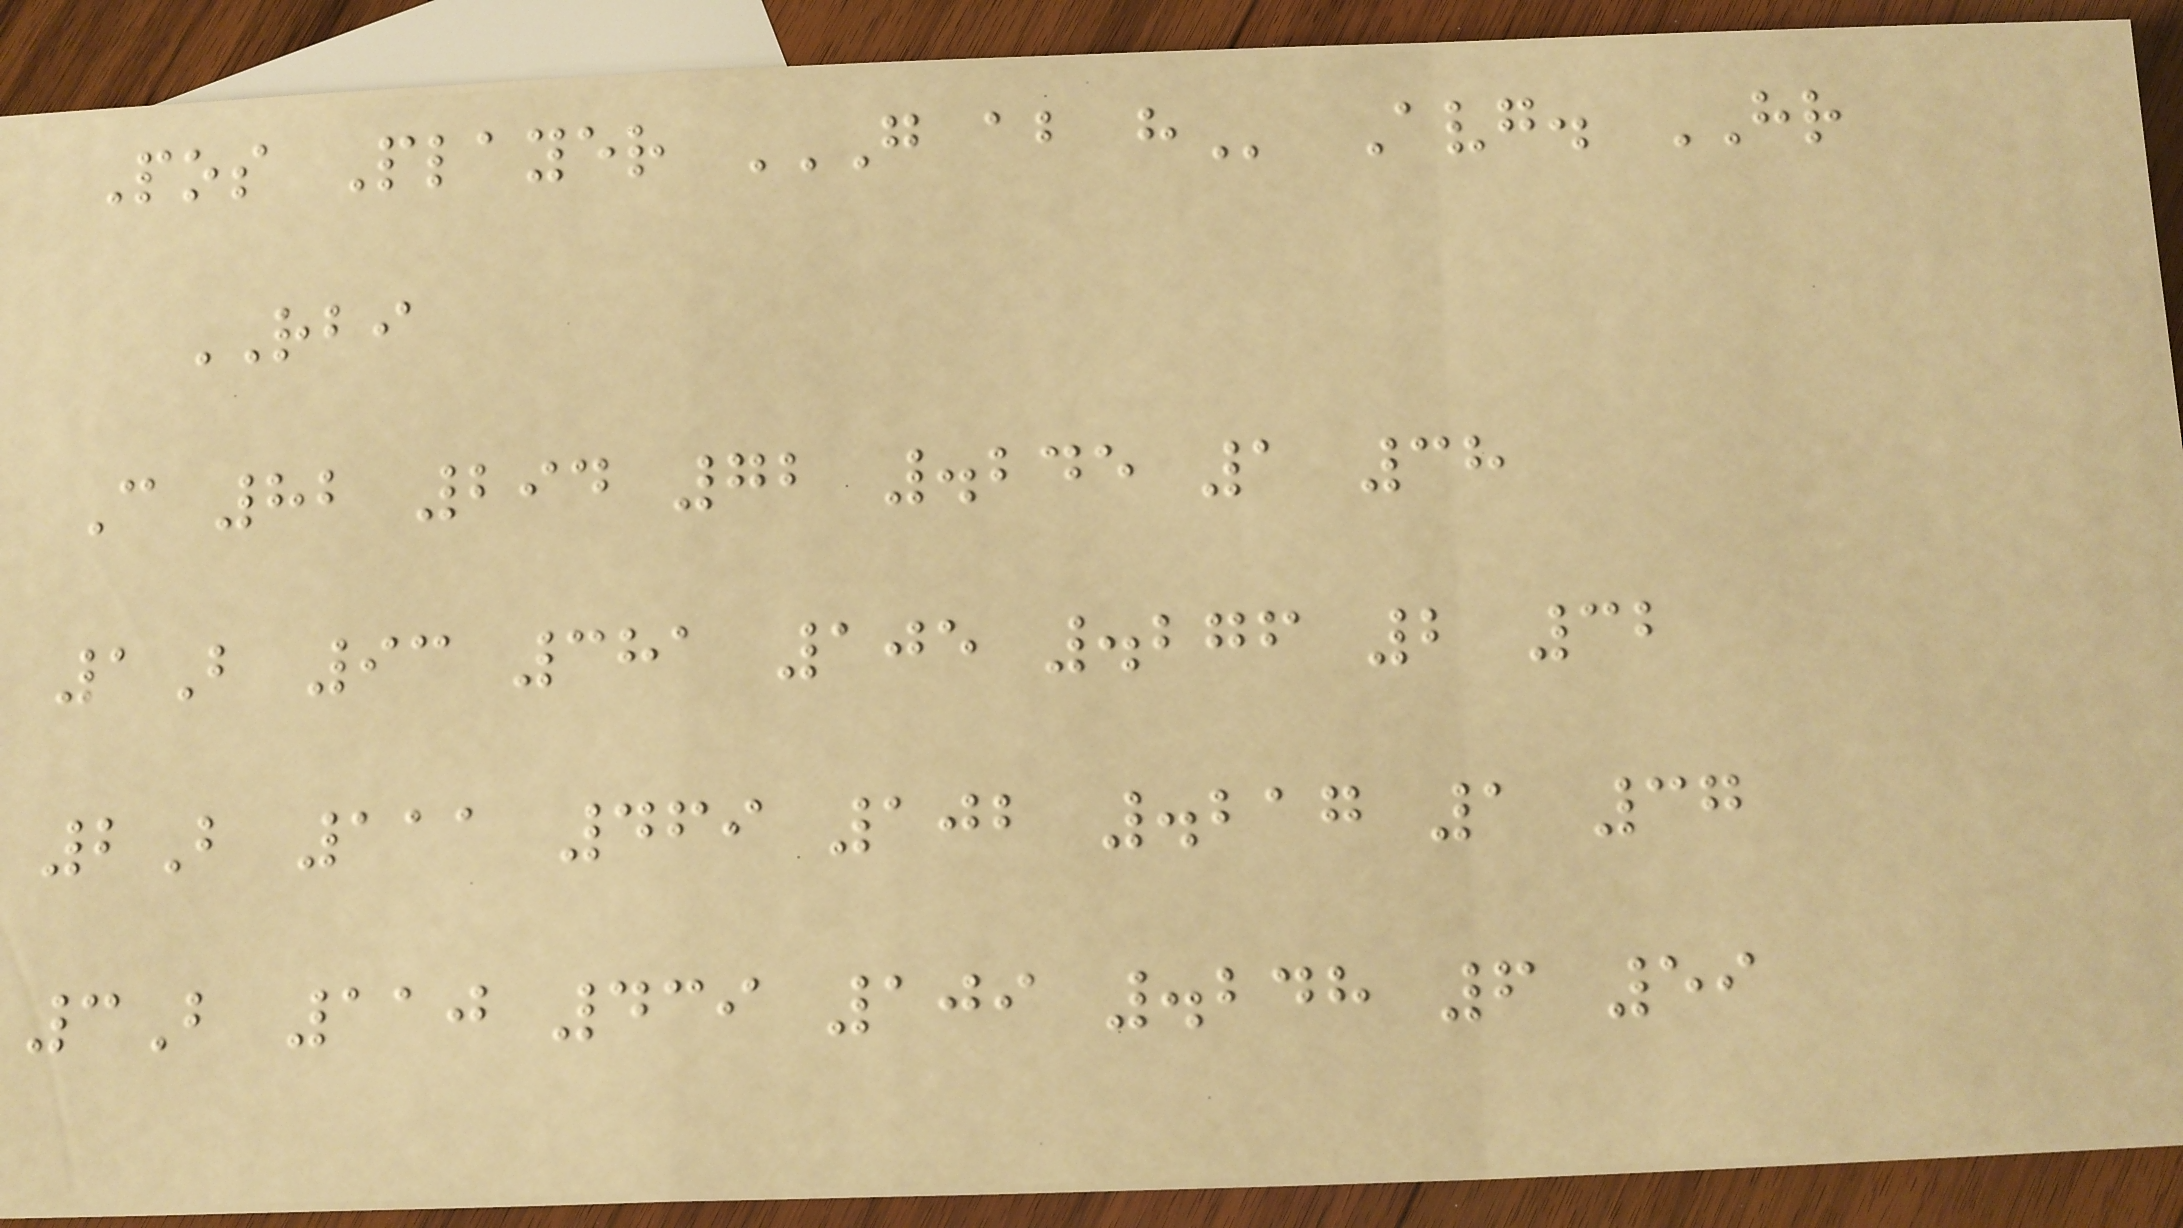Pos Player G AB H Avg. HR
RBI
C 82 294 72 .245 1 38
1B 93 381 105 .276 2 32
2B 111 469 102 .217 1 37
3B 110 439 109 .248 6 59
